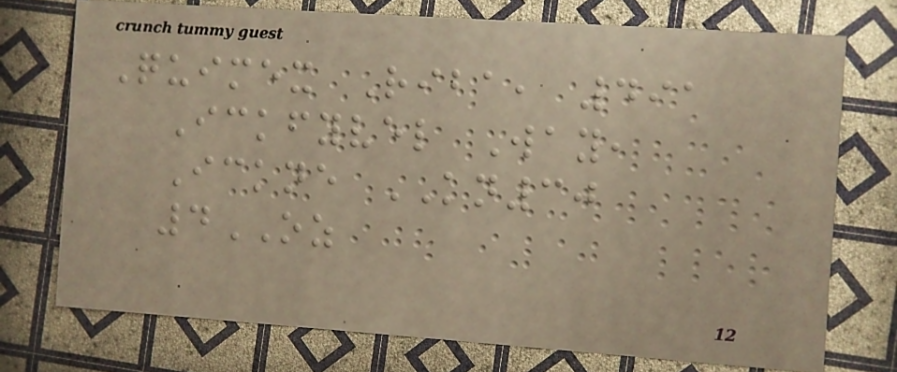Quimex Riba, 491
Ickfyvel Way,
Ickne KN30
4OZ
